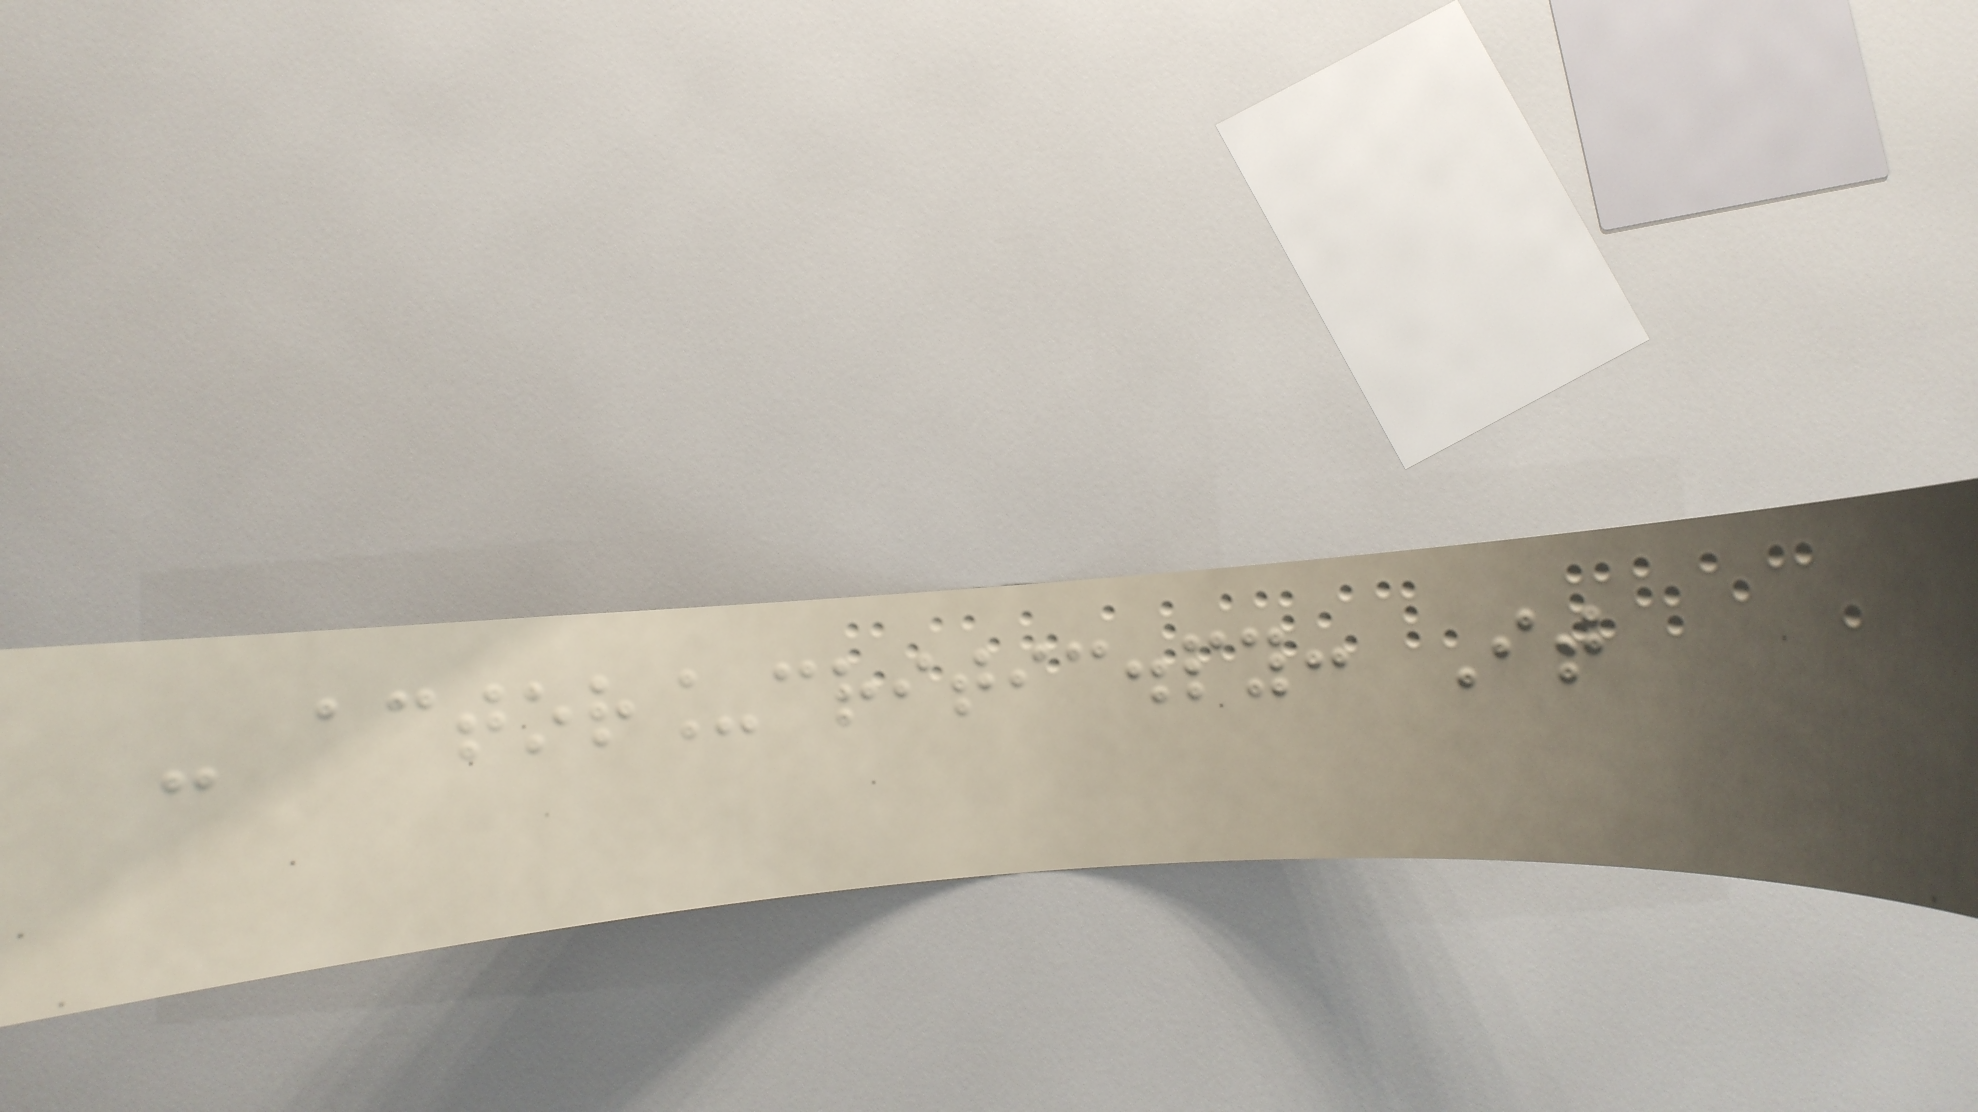- actor_critic.py: It
